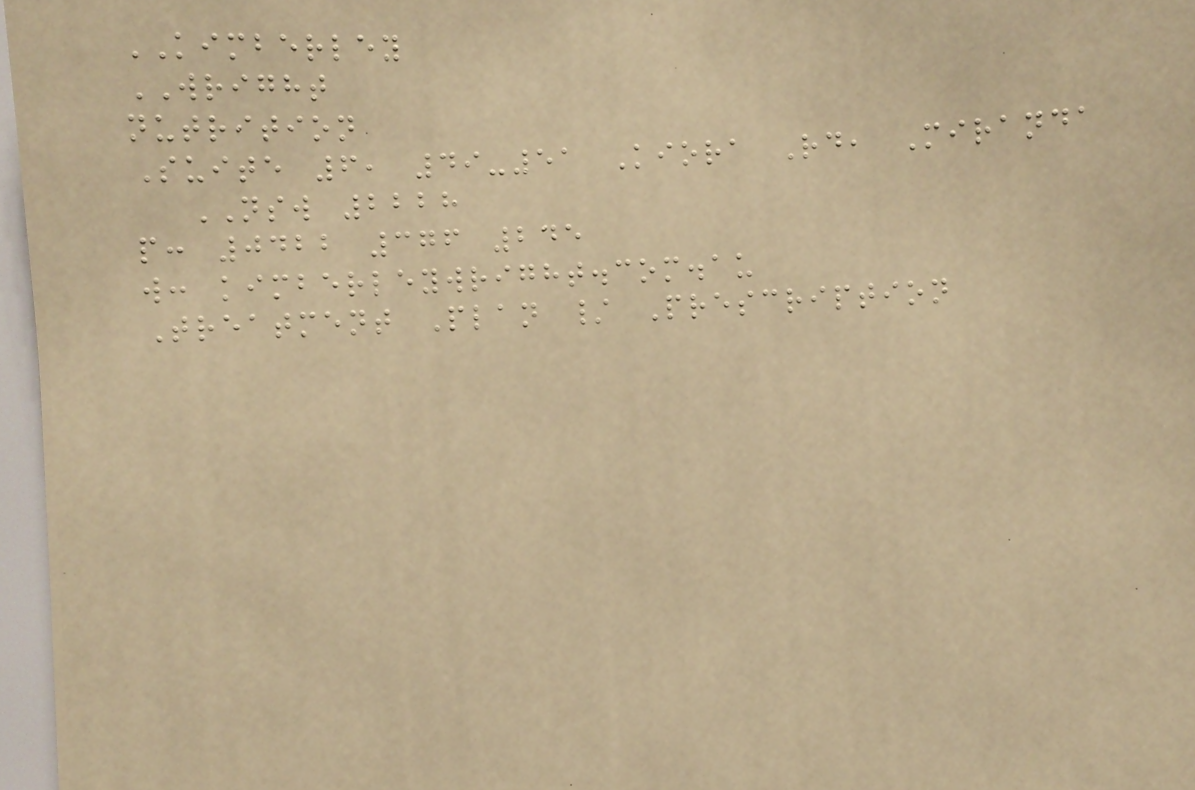KIMBERLEY
WRIGHT
nutrition
Suite 6, 49-51 Kiora Rd, Miranda
NSW 2228
p: 0422 376 245
w: kimberleywright.com.au
Treatment Plan / Prescription
